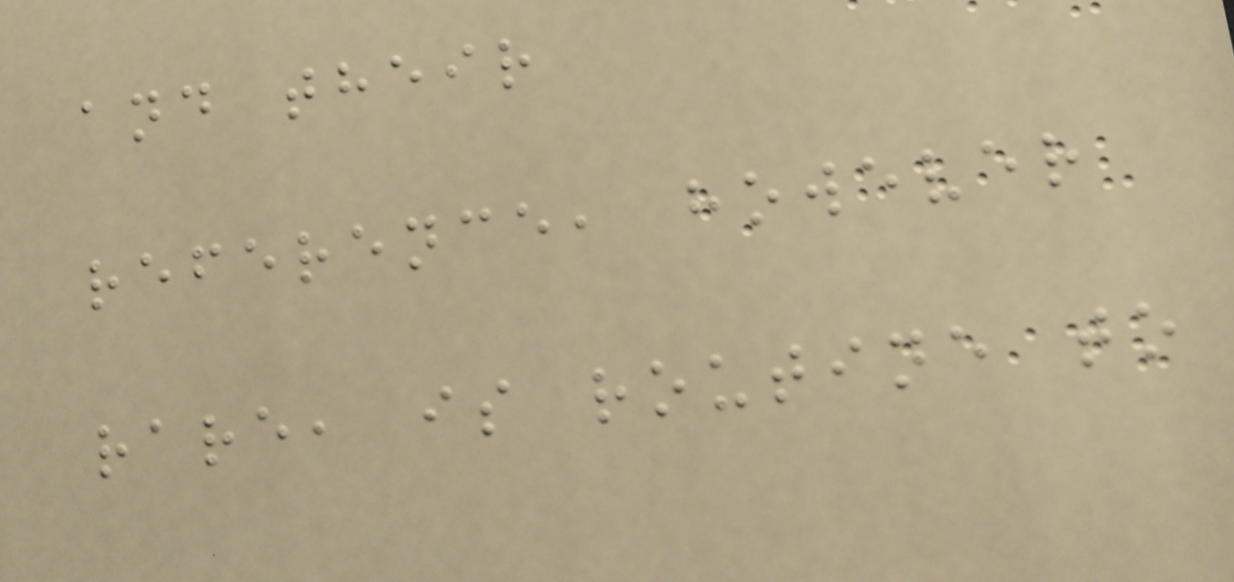and their
reference, however
rare, is routine to
